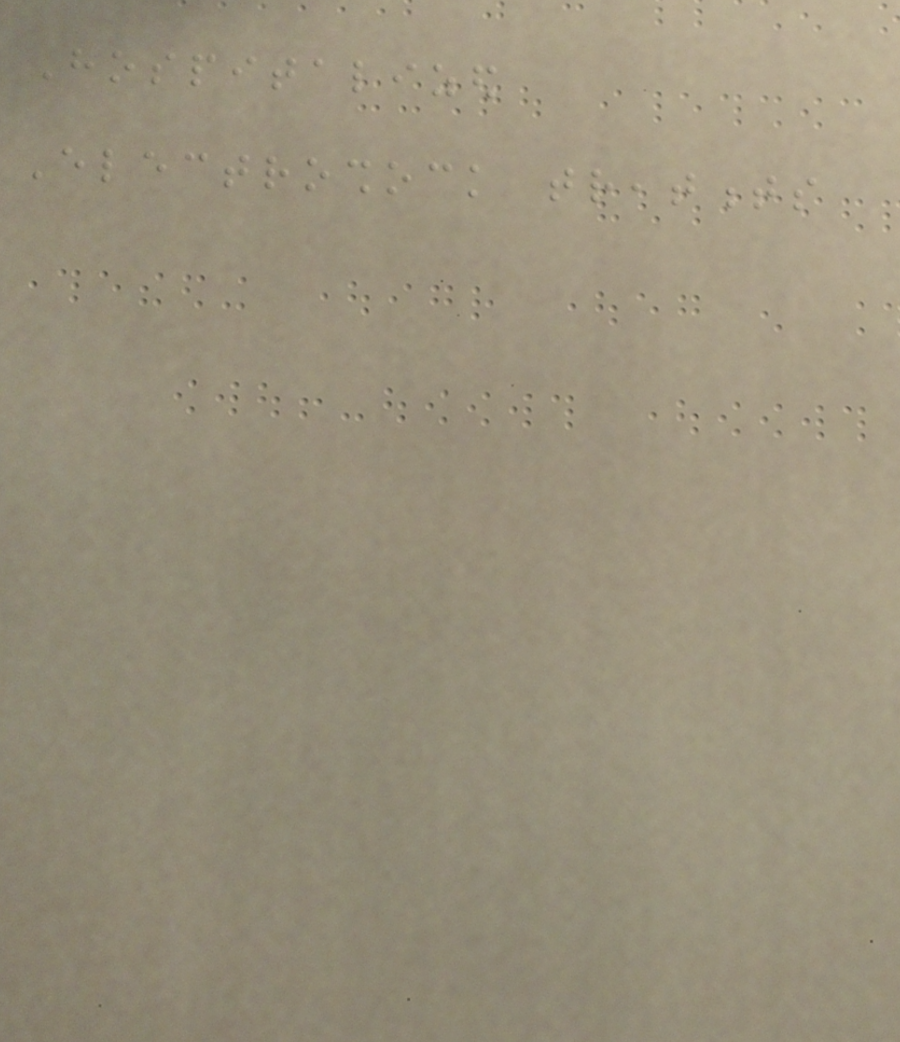Hospitalized
Electroshock treatments
